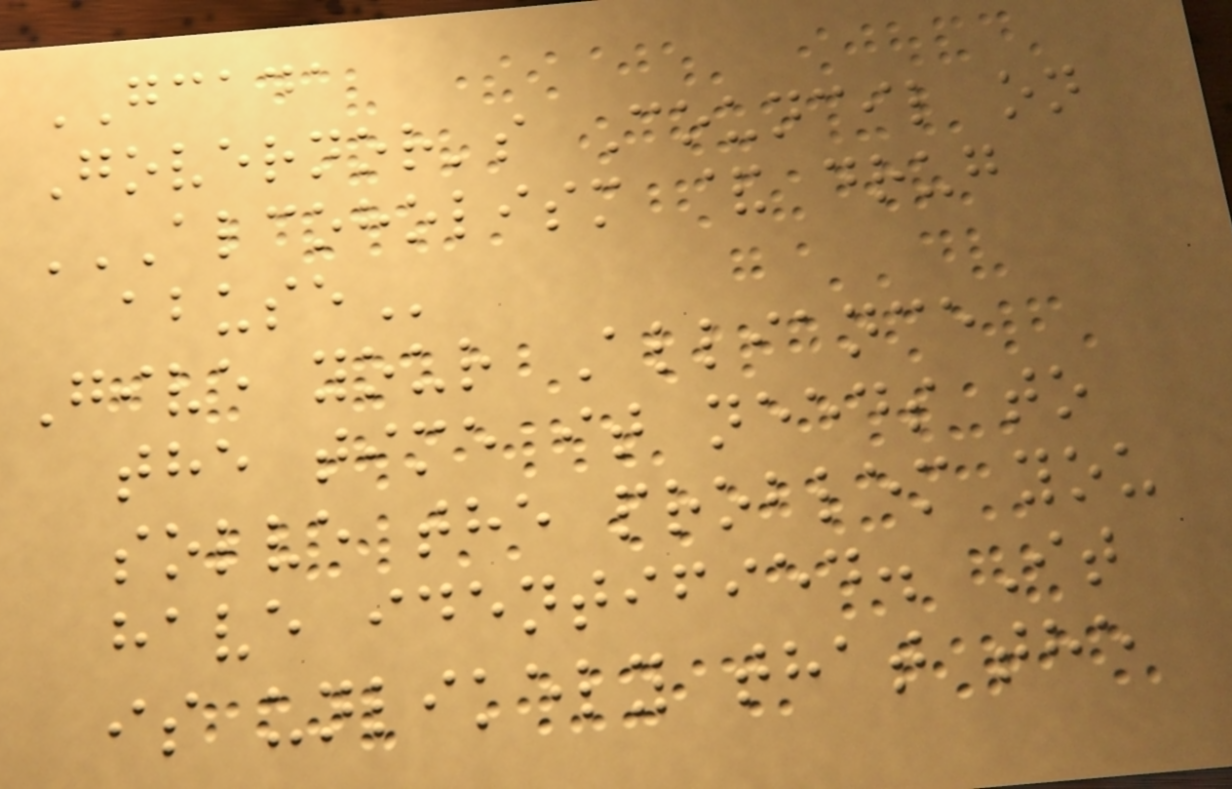GCADA
Governor's Council on
ALCOHOLISM & DRUG
ABUSE
Give your Alliance
the time it needs to
solve the problem you
have identified. It
is unlikely that the
